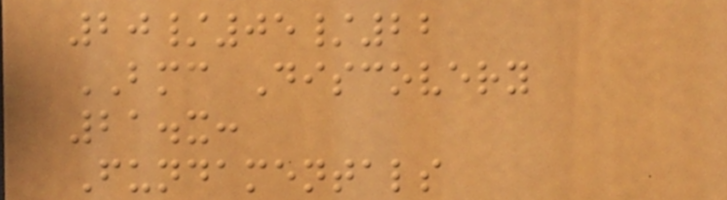20/05/22
BMC Discovery
21.x:
Fundamentals
